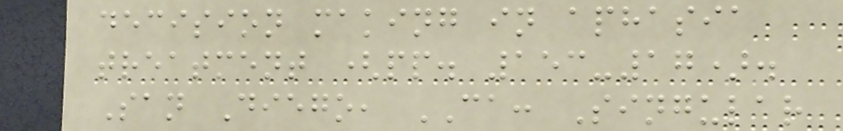decision making in aphasia
treatment (pp. 153-17).
San Diego, CA: Singular
